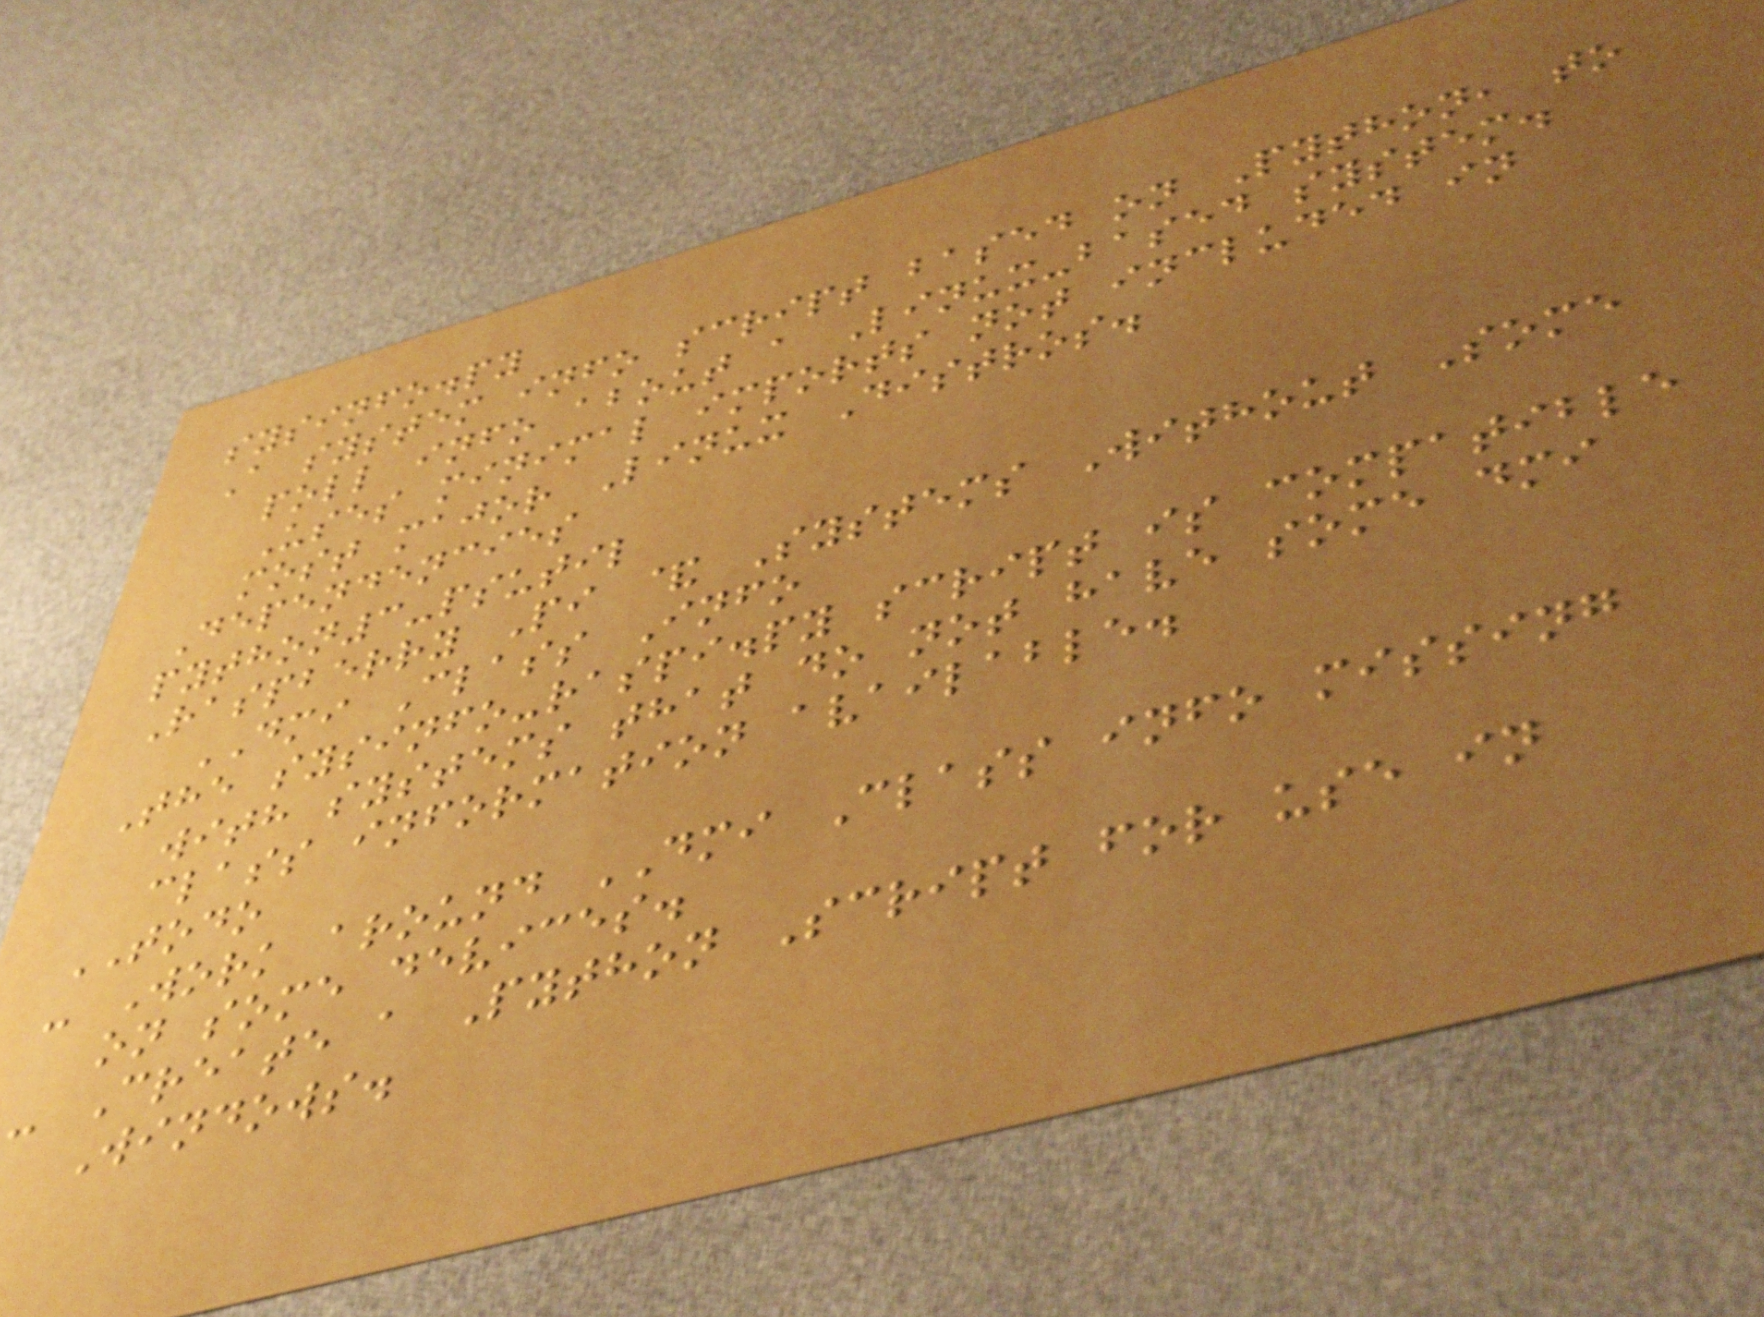sysinfo.py
A system info script based on Python, to
poll info about a Linux-based system.
Uses minimal imports not included in
most major Linux Distros.
Dependencies
python3-psutil
Raspberry Pi & Systems Without Some
DMI Class Info
The sysinfo-raspi.py script is compatible
with systems that do not have some dmi
class information available.
TODO
- Work around DMI Class info missing
on some devices.
- Create a Python Script for use in
Windows.
